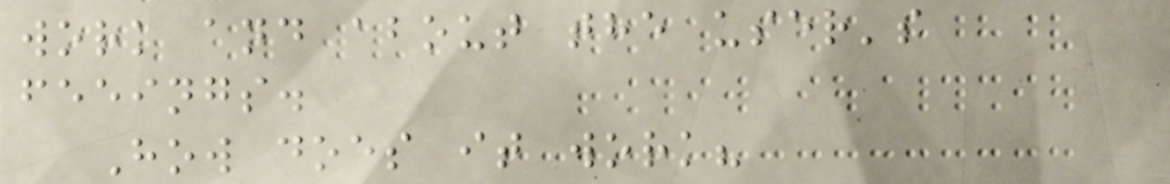work and about the user's
feeings.
How does it work?
